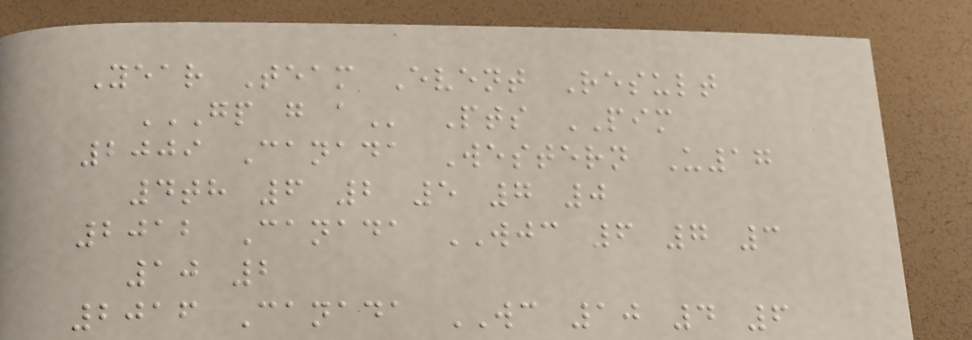Year Team Event Result
GP G A Pts PIM
2009 Canada Western U17
4th 6 2 5 7 0
2012 Canada WJC 6 7 3
10 2
2016 Canada WC 10 4 6
